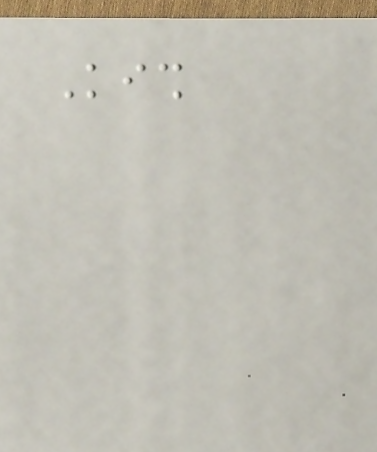Kish
